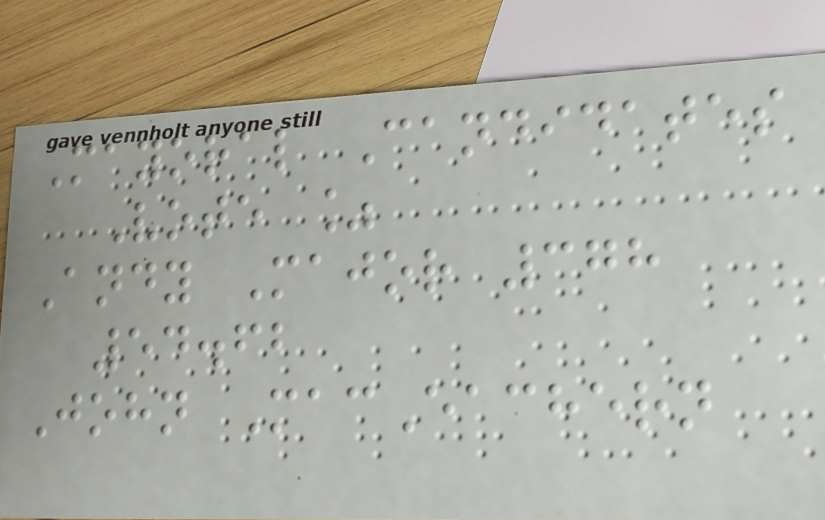Mayoral Candidates
Vote %
Andy Major 378
54.62
John MacEachern
